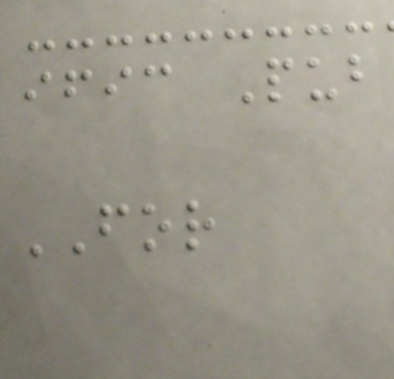ific Pub
FOR
